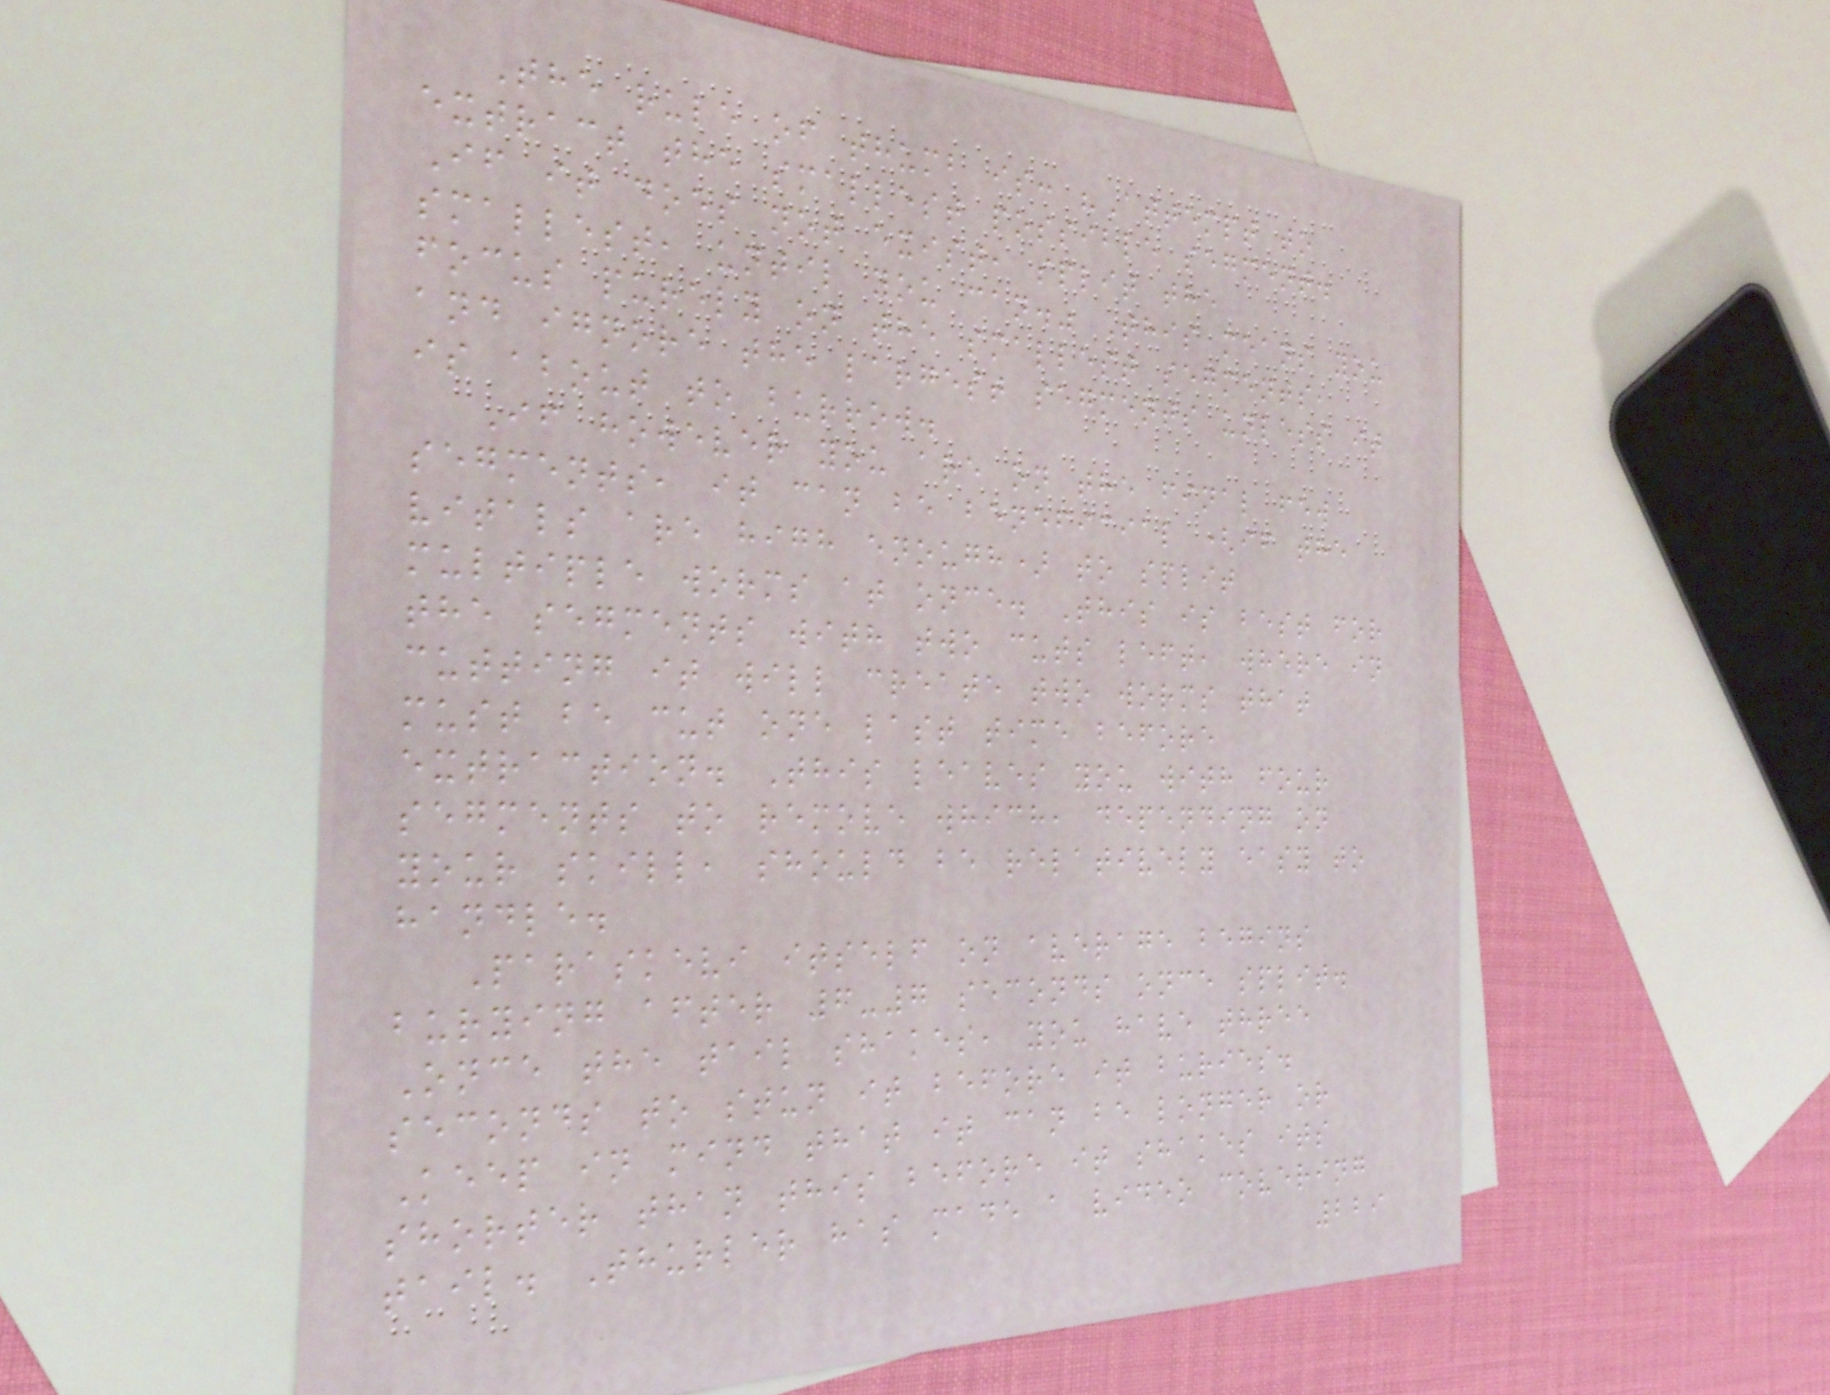The rule of thumb is: "Attempt to
extract the smallest possible segment.
If it does not exist, split the
smallest, until you can." This means you
focus purely on the smallest segments,
and ignore the largest segments unless it
is about to burrow.
If however you are on the final few
segments, it can be beneficial (if the
vitals are high enough) to split
multiple worms at once. This is best for
the segments with two cuts left, where in
cutting it will create two worms that
must be cut one last time before
extraction. This leaves you with four
segments to remove which, depending on
your skill, should be relatively easy to
handle.
Paraskevi itself on average begins
burying after 6-7 seconds once split.
Once the tail shakes, you have three
seconds to stun it before it buries.
Keep in mind that it can be longer or
shorter than this before it shakes its
tail. Thurler has made a video covering
229
